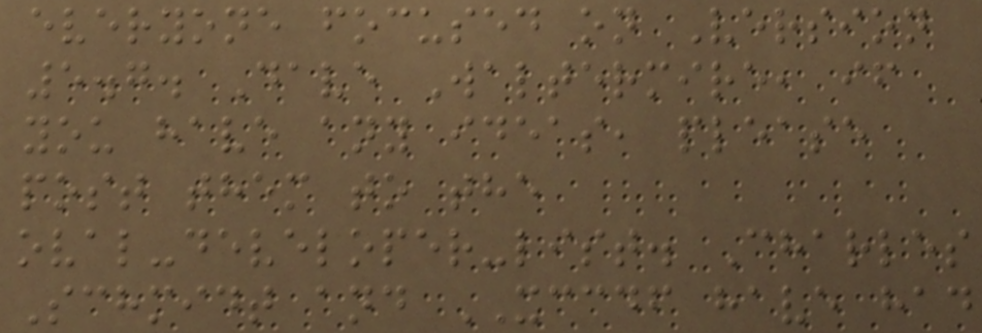everyone focused on Version
5.7. Dave Waltermire, if
you have any ideas, please
post them to the
oval-developer-list. Charles
Schmidt and XCCDF have had
